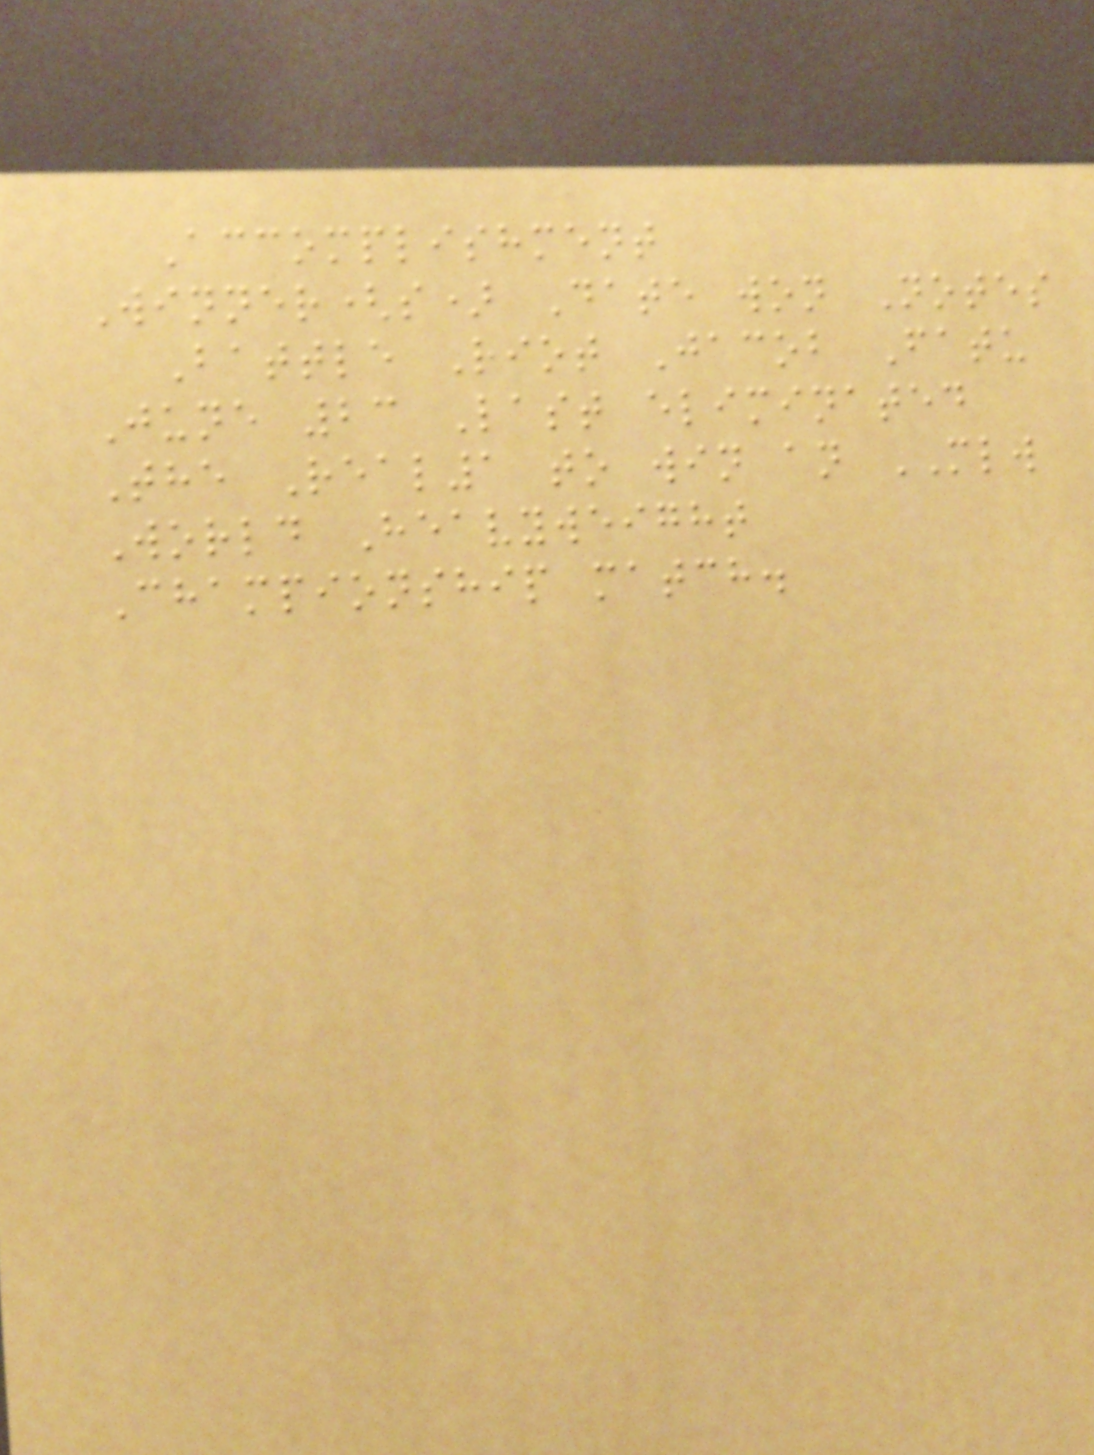Accomplishment
Winner(s) Date won Notes
Battle Riot Jacob Fatu
June 23 Last eliminated
The Real1 to win an MLW
World Heavyweight
Championship match.
